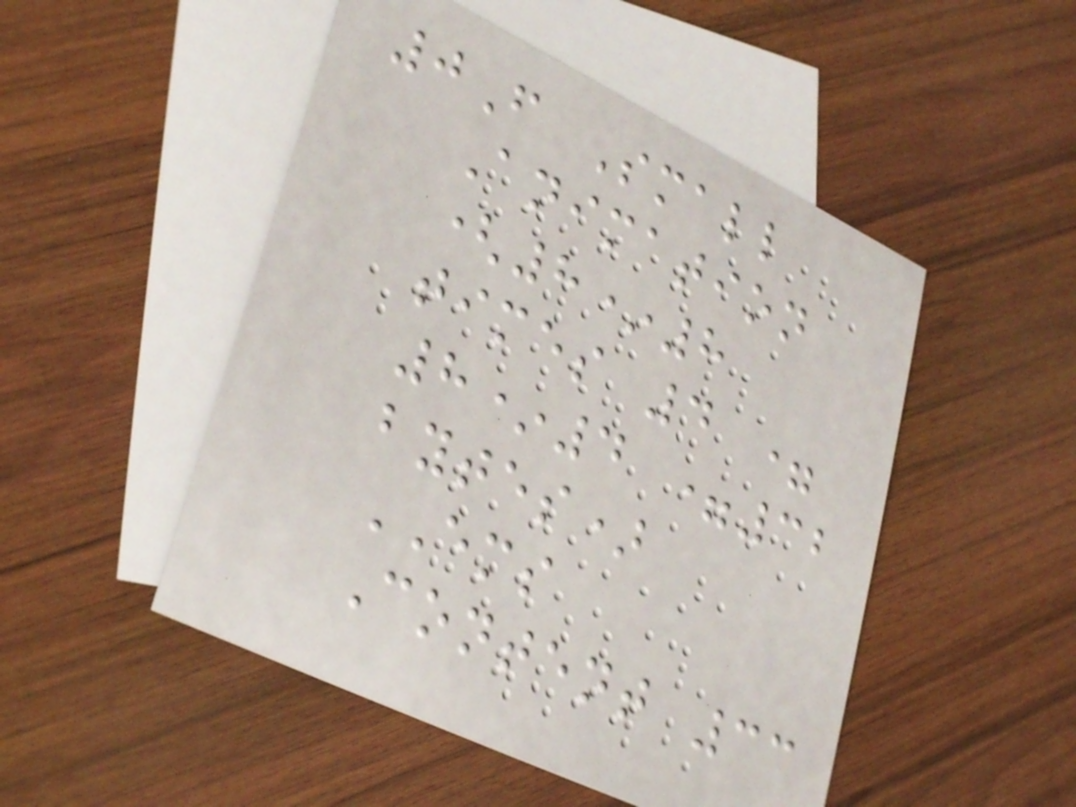0F Small
Animation
(8*8
times 4 =
8*4 =32
bytes)
EMS
Content 33
